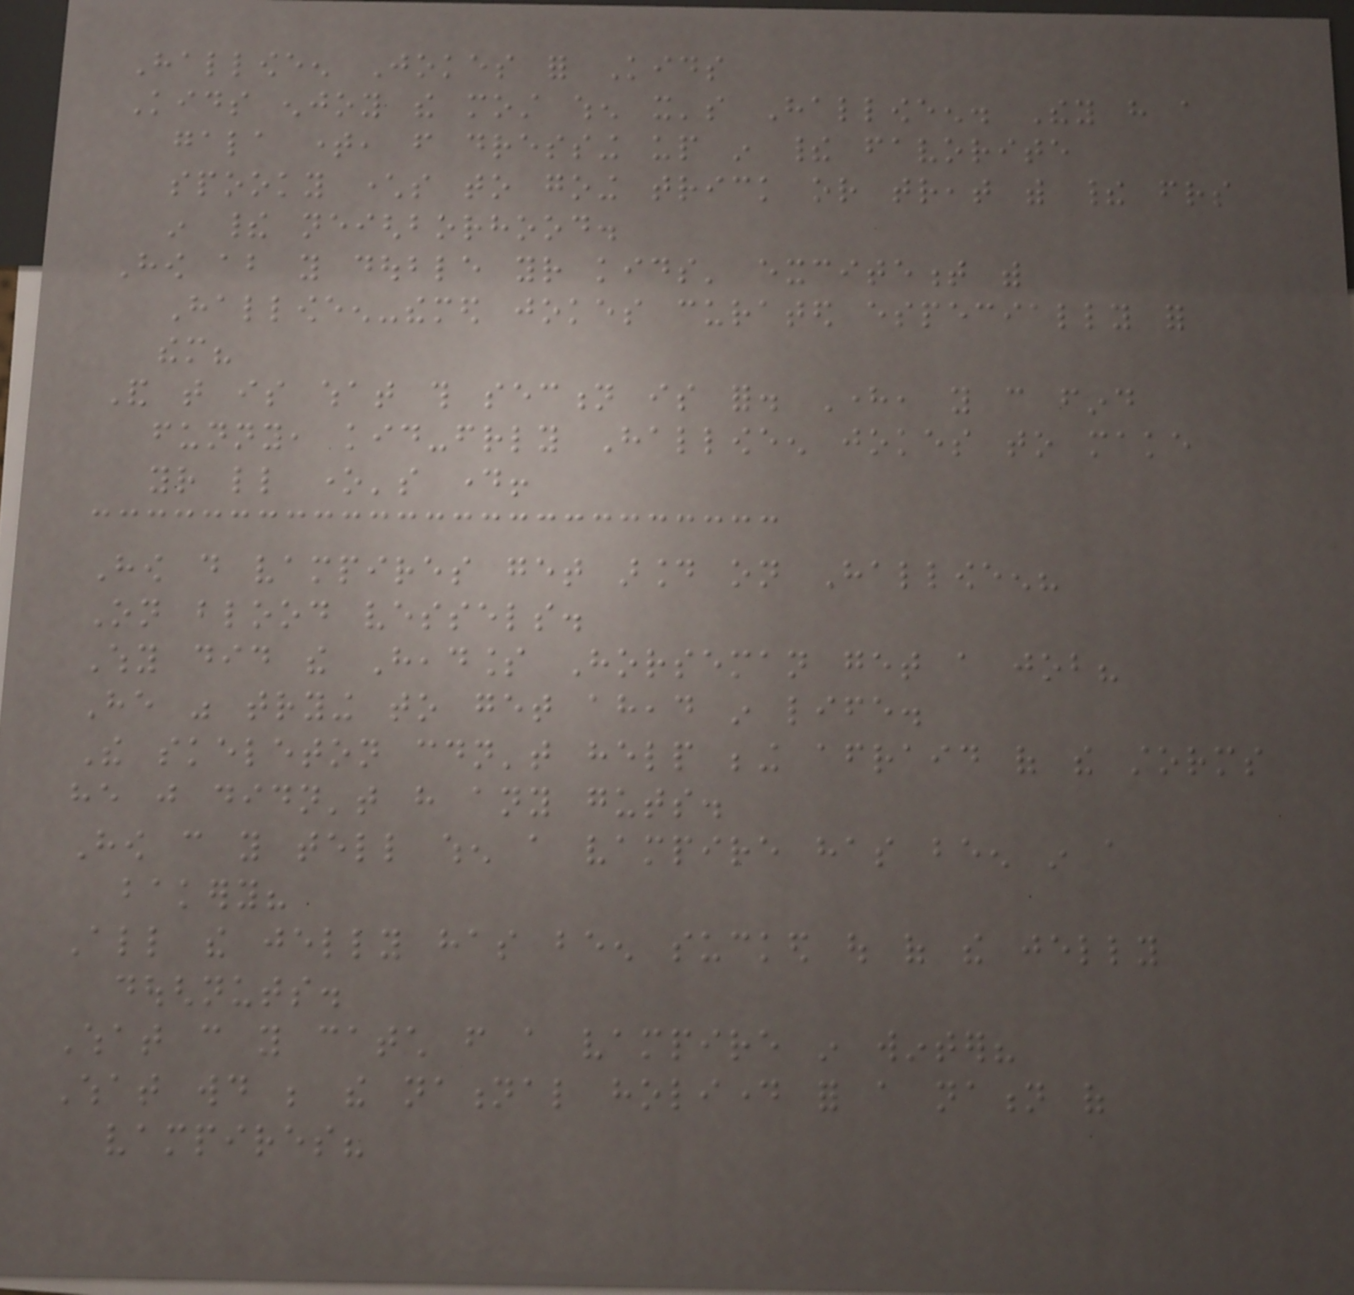Halloween Jokes for Kids
Kids enjoy the most when it's Halloween. They have a
gala time, from dressing up in their favorite
spooky characters to going trick or treat with their friends
in their neighborhood.
How about you double your kids' excitement with
Halloween-themed jokes curated especially for
them?
And that is what this section is for. Here, you can find
funny, kid-friendly Halloween jokes to make
your little one's day!
How do vampires get around on Halloween?
On blood vessels.
Why did the Headless Horseman get a job?
He was trying to get ahead in life.
The skeleton couldn't help being afraid of the storms
he just didn't have any guts.
How can you tell when a vampire has been in a
bakery?
All the jelly has been sucked out of the jelly
doughnuts.
What can you catch from a vampire in winter?
What would be the national holiday for a nation of
vampires?
